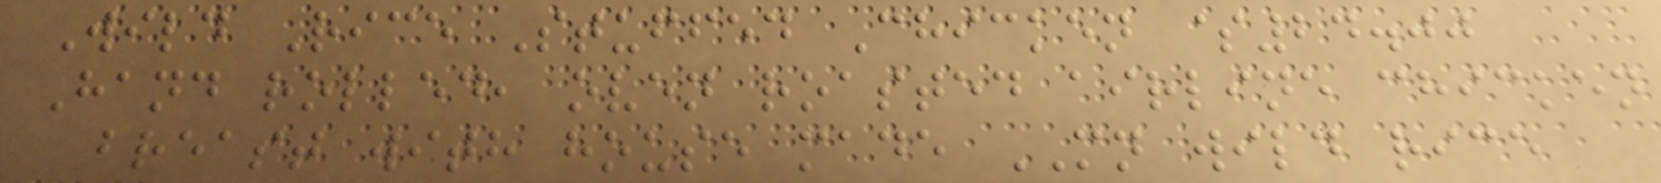Wild Rice Stuffed Chicken $24.00
Hand rolled, oven roasted airline chicken
breast with house made MN wild rice
